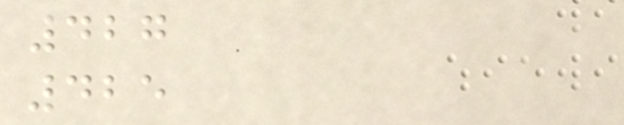427
425
